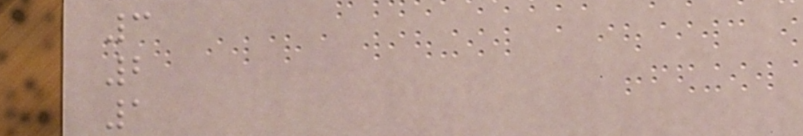3
2
1
